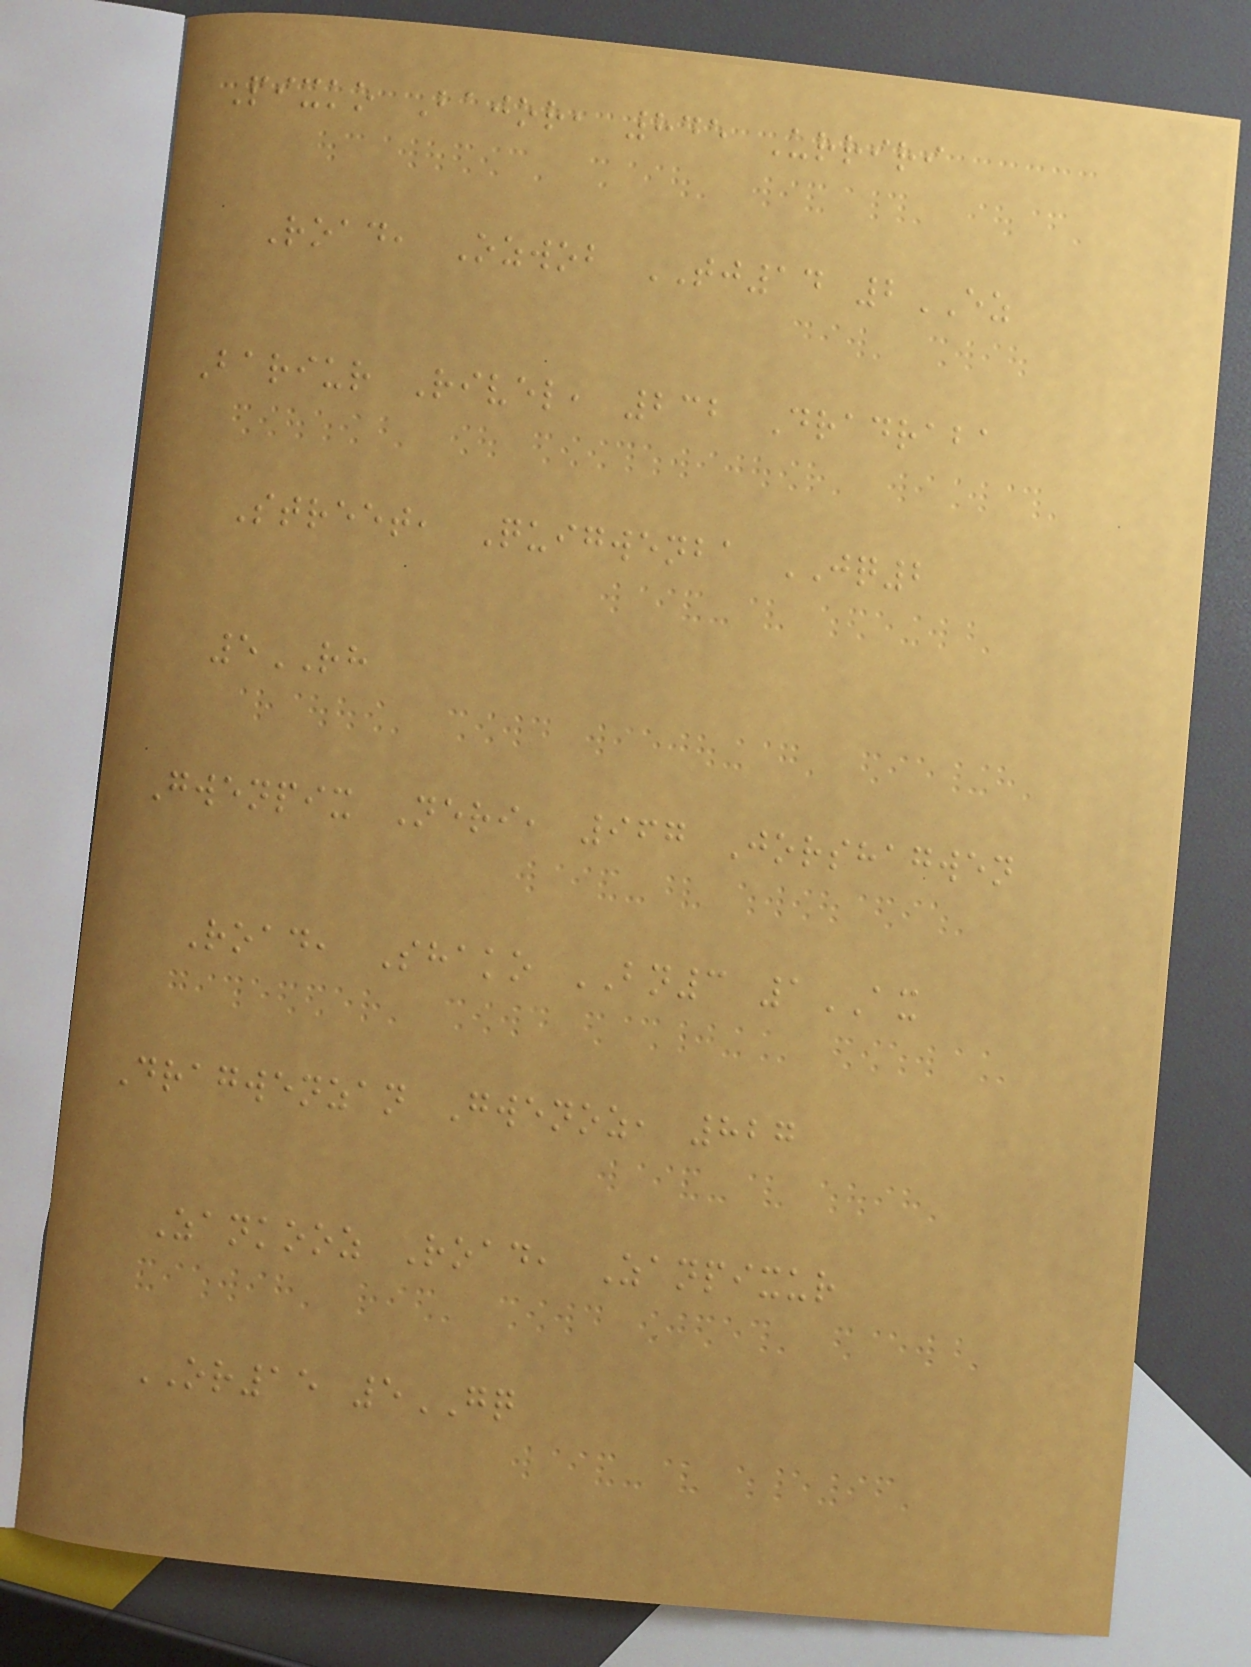Pixko Bajor, 845 Urriri
Road, Ozwob TJ14 2EZ
Bariur Rivel, 232 Dradraba
Street, Quigwenba JQ2
5RH
Gwenpix Neri, 967 Jorshagwen
Road, Shako BN3 1AX
Dragwenzan Gwenoz, 827
Zankooz Road, Zanpixur
OR15 5GQ
